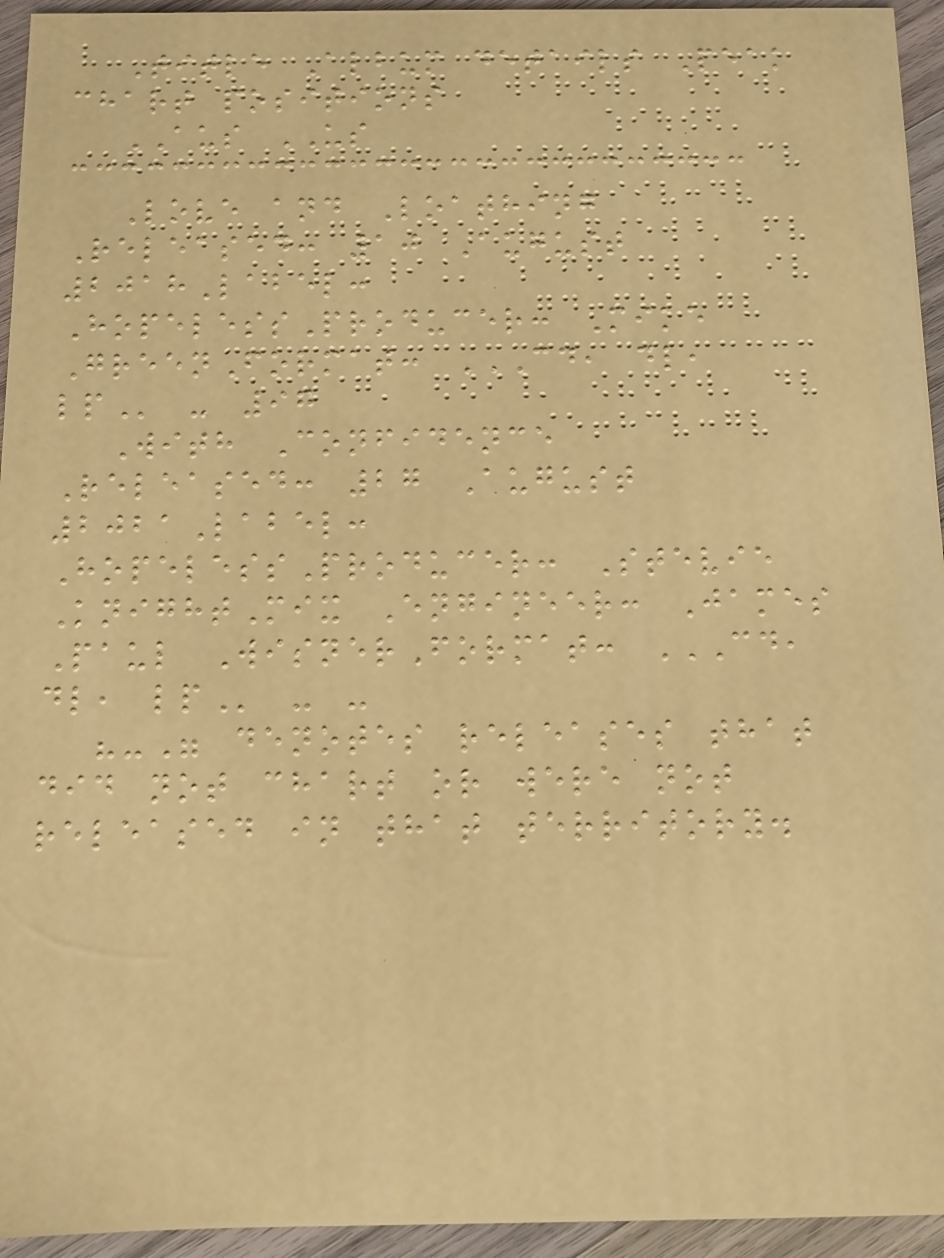Title Album details Peak
chart positions
AUS US
Love and Loathing
Released: 10 August
2018Label:
HopelessProducer: Mike
GreenFormat: CD, DL,
LP - 97
With Confidence
Released: 27 August
2021Label:
HopelessProducer: Stevie
KnightMix Engineer: James
Paul WisnerFormat: CD,
DL, LP - -
"-" denotes releases that
did not chart or were not
released in that territory.
